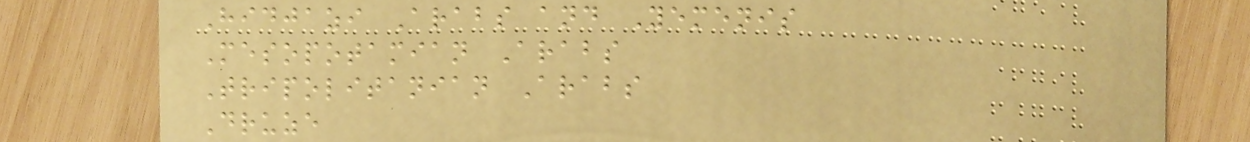Hidjazi Arabs and Yemenis
Mesopotamian Arabs
Tripolitanian Arabs
Druze
